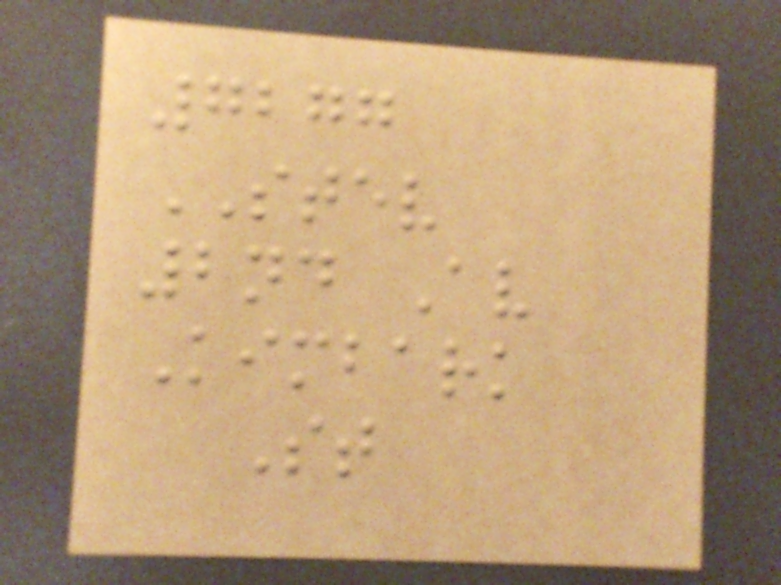7277
STEV
2nd Av
Kimbark
St
